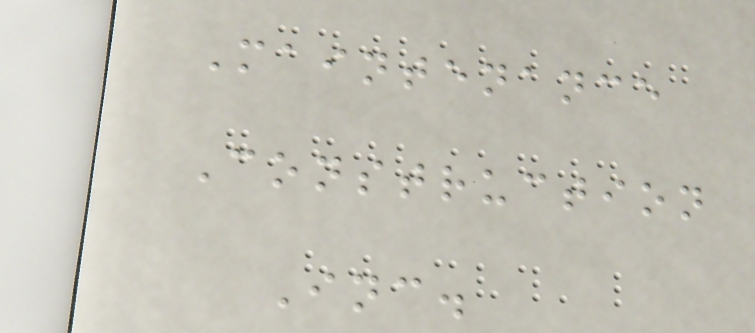Maintenance
Construction
Inc.
